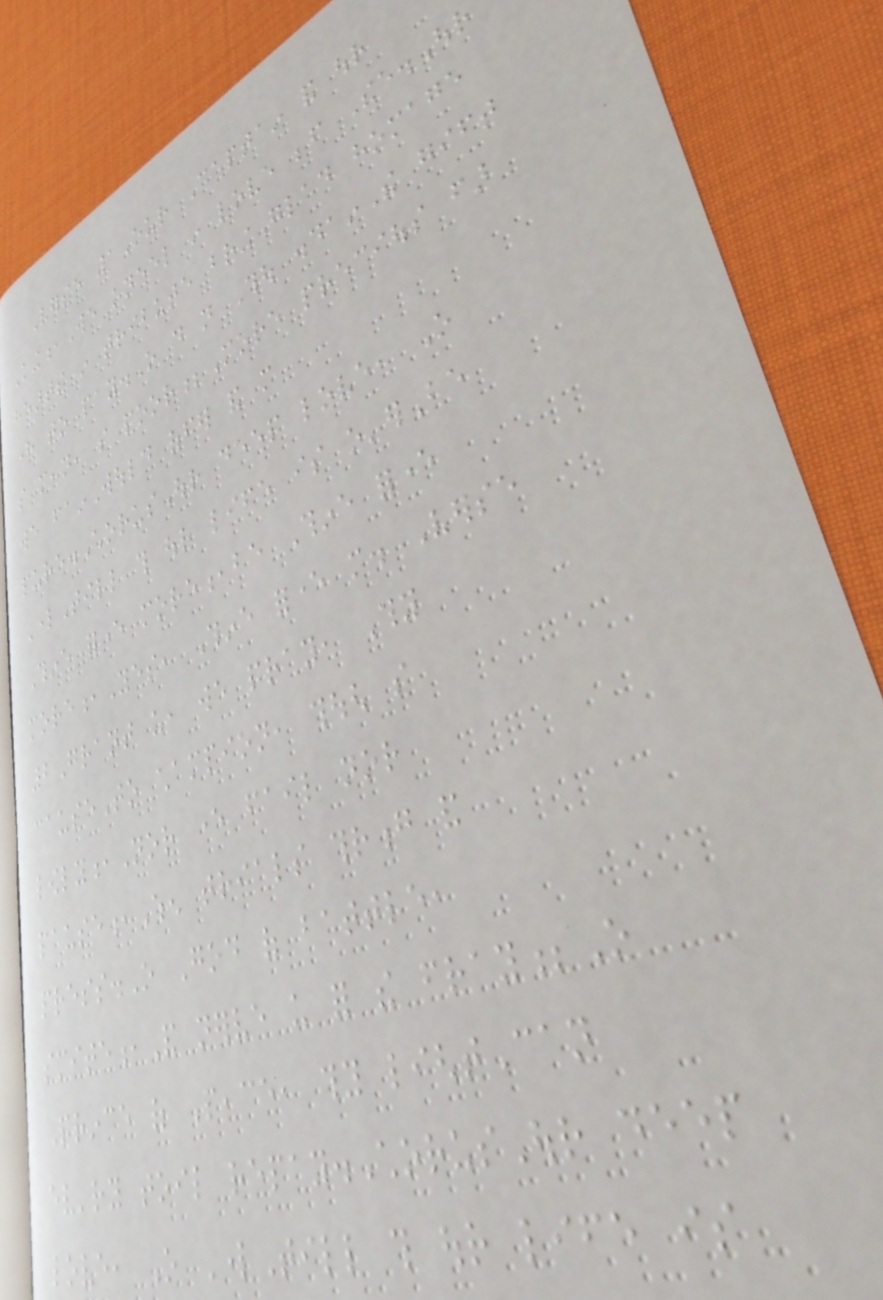Verse 1Our Captain and our
King,We kneel in love before Thee.Our
hearts in tribute bringGlad homage
here to pay.O do not Thou disdainThe gift
so mean, so poor;More precious far
we fainWould offer and more
pure.ChorusOur deep love, O
LordTill this our life is o'erBe
Thine forever more,be Thine forever
more,Yes, Thine forever more. Verse
2Grant us, we pray, Thy
causeTo champion, though so
lowly,Nor ever fail nor
pause,When trials throng and
press.O God of battle,
smite,And nerve us for the fray;O
Prince of Peace, thy lightCan
ev'ry toil repay.ChorusOur deep
love, O LordTill this our life is
